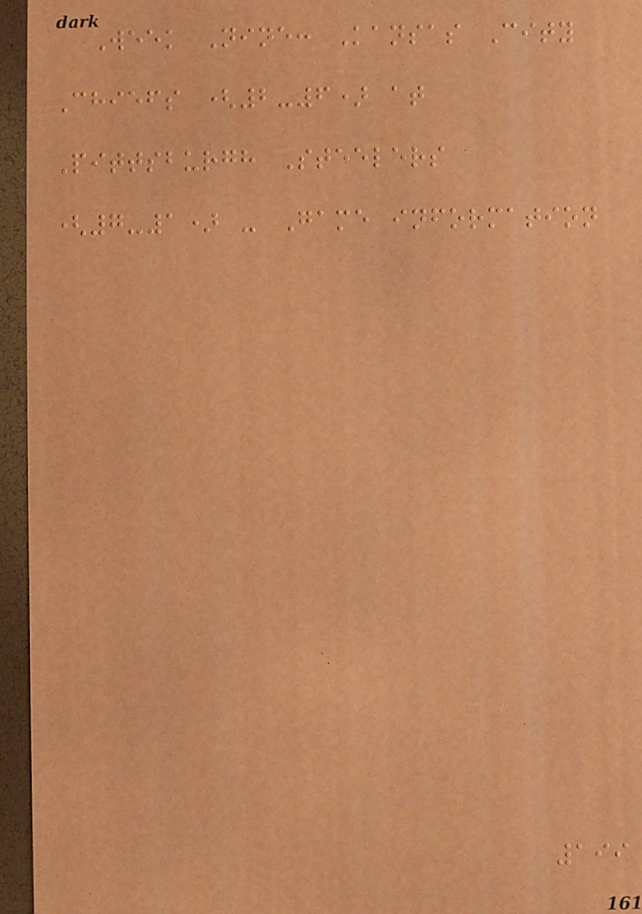Week Nine: Kansas City
Chiefs (2-6) at
Pittsburgh Steelers
(7-1) - Game information
199
